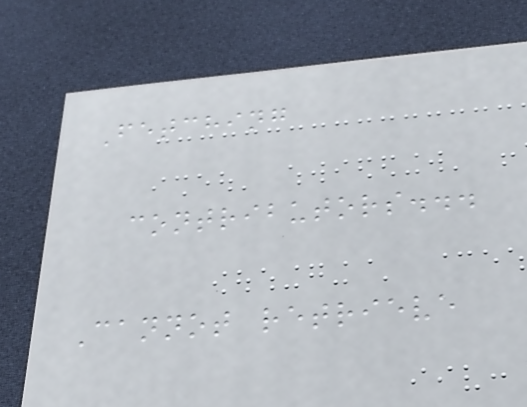Fetching
contributors...
Cannot retrieve
